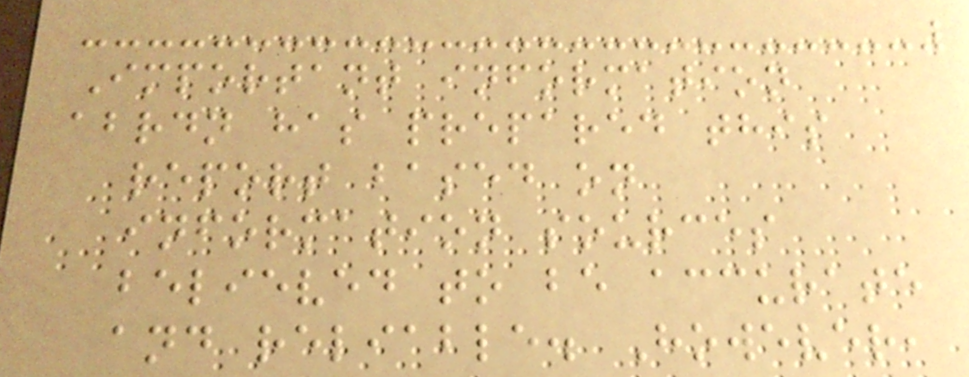Important information
abrdn has prepared this
report based on
information sources
believed to be accurate
and reliable. However,
